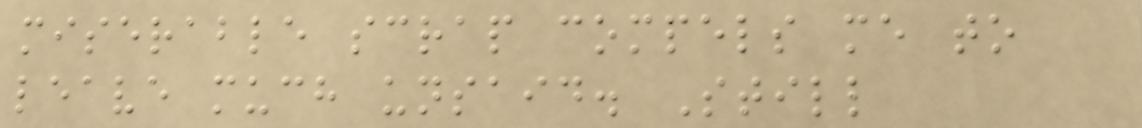miserable scrap compels me to
leave much unsaid. Still
